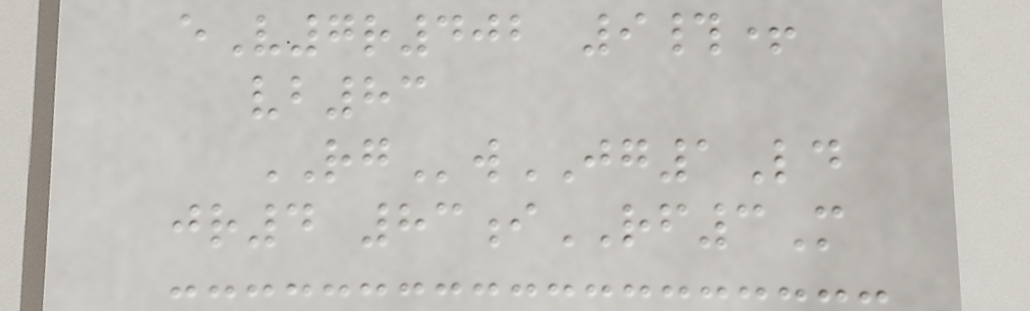eV7r402 9#+
vb83
RGwJG1Ld
jr4 83iRF3M
